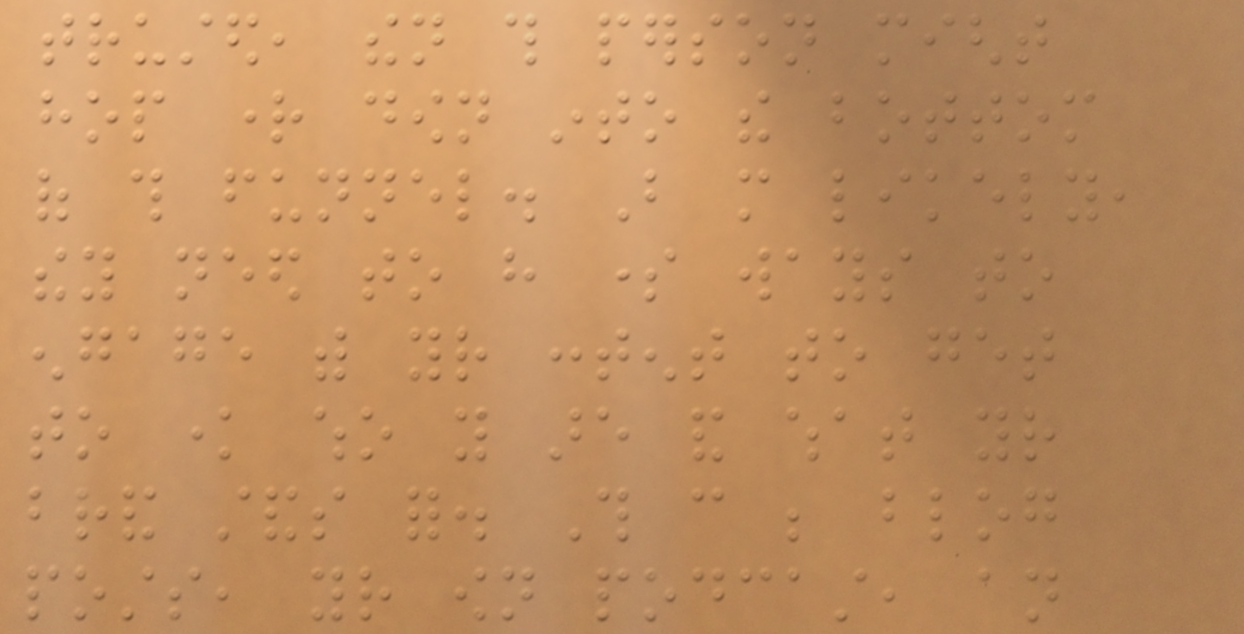trusted, then this person might
hop right down into the bottom
of this funnel. But more likely,
they need to have some ways to
engage with your content to get
to know who you are and what your
brand stands for. This can be blog
posts, your own podcast, an
